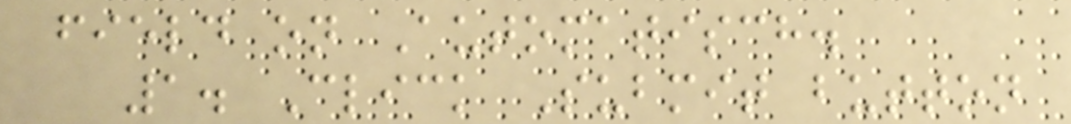field on Automatisch.
1. Click Submit button
